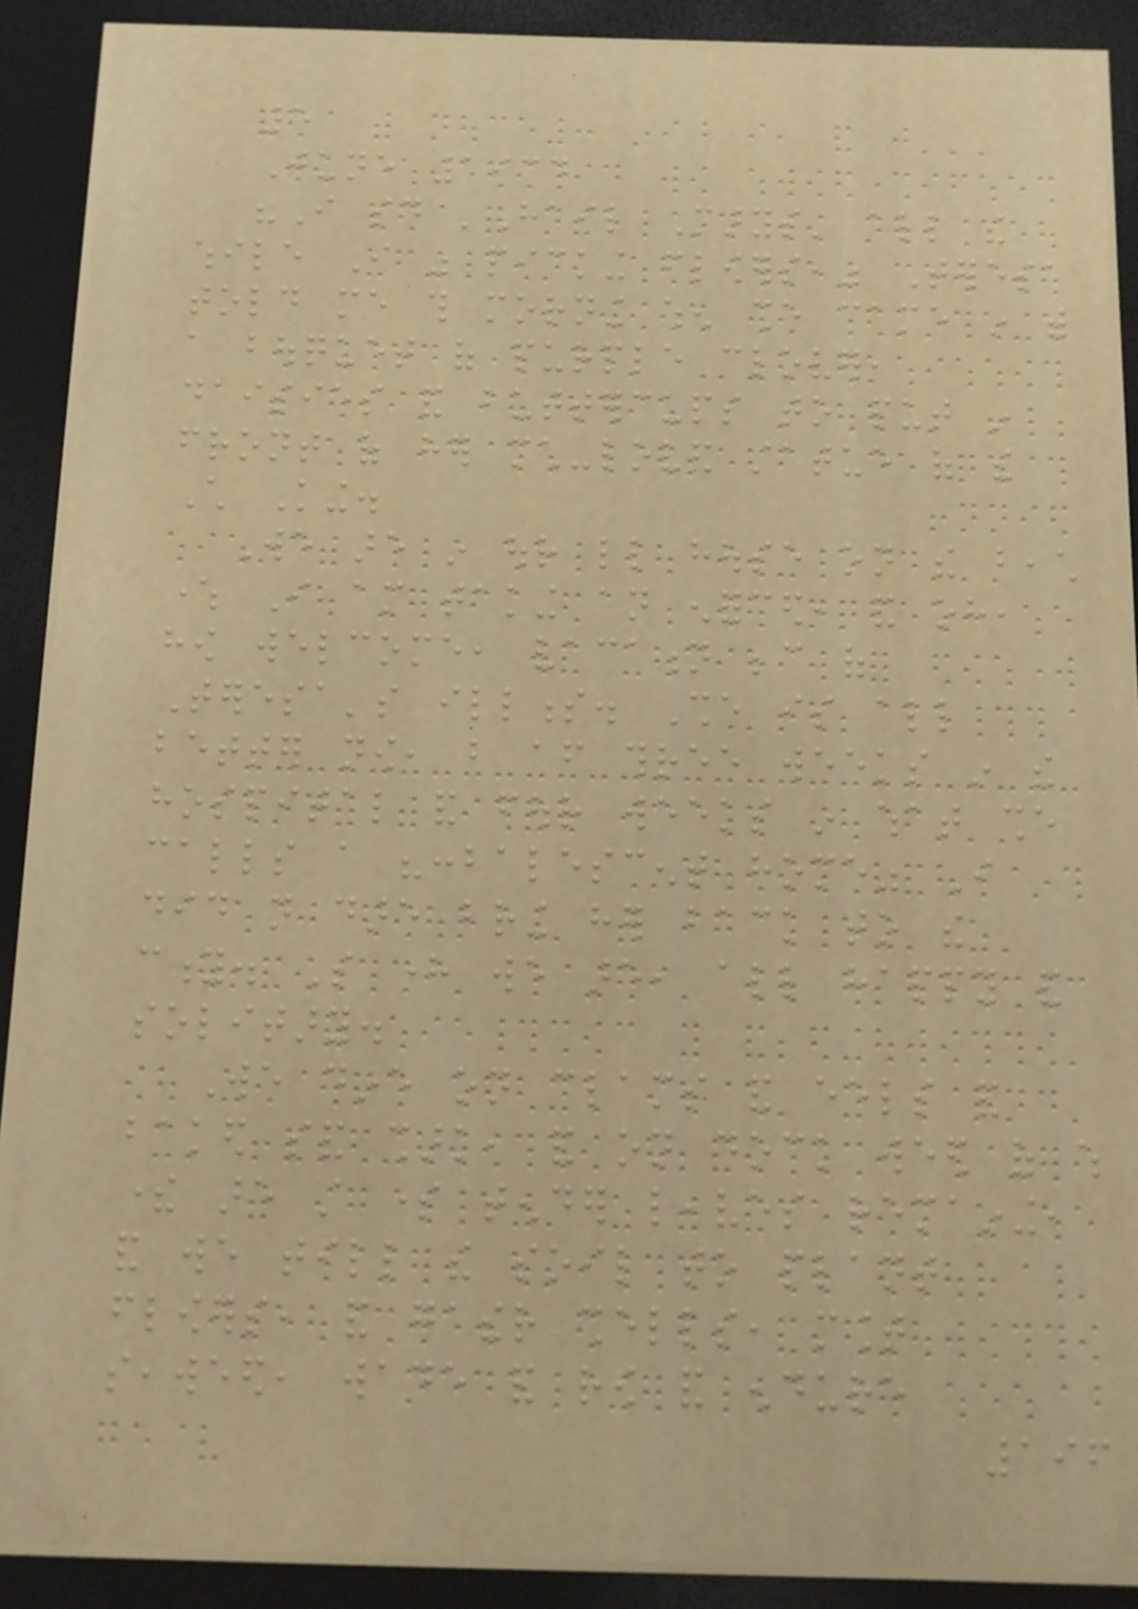5
June 1934
"I said 'Hail Marys' all the
while I was picking flowers," Teresa
told me this morning when she came in with
a bouquet of purple clover,
daisies and buttercups to put in
front of her much-loved statue of the
Child King.
We are in our little house on the beach
where I am taking an enforced, and oh,
how welcome, vacation because of
Teresa's illness. She is all
better now, but after three weeks in the
hospital and four weeks in what she
calls a "conbalescent home" I
did not dare bring her back to the
city. So here we are, all happy and
solitary.
We dine on clams and eels and
baked sand shark, and on dock weed of which
there are still some tender leaves remaining,
and we till the soil to plant
flowers, and gather shells, mount
seaweed, wade and row and endure
196
